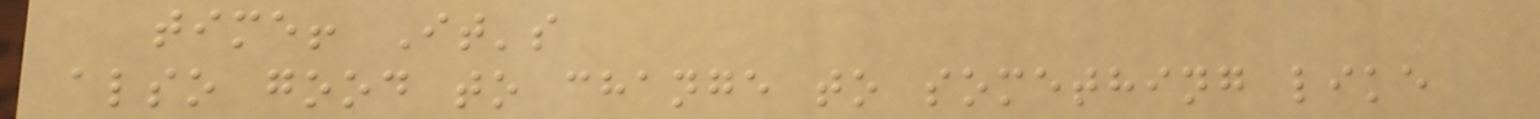time! It's
also good to change to something like
